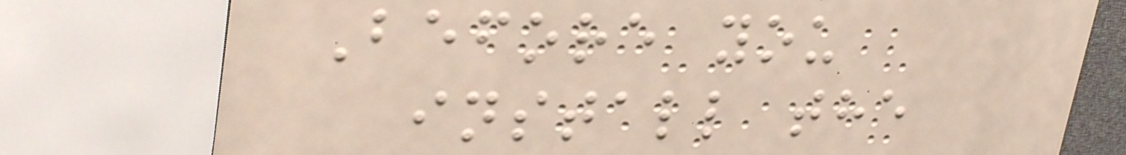Before you
install the
